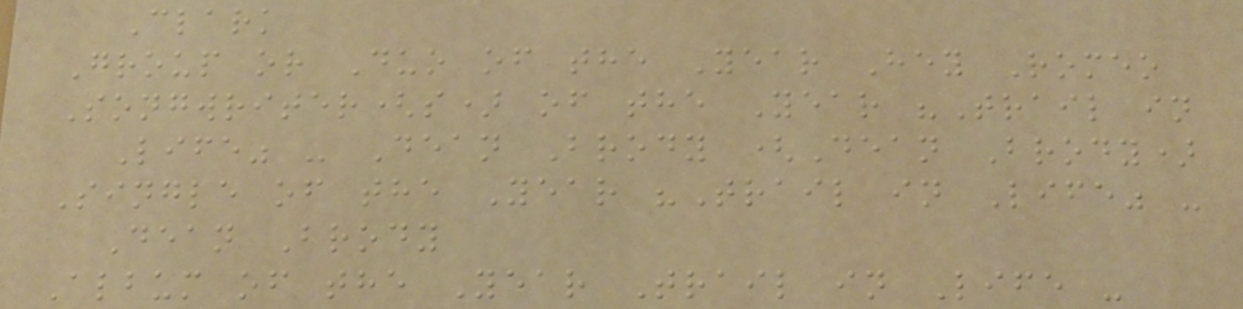Clark
Group or Duo of the Year Hey Romeo
Songwriter(s) of the Year "Trail in
Life" - Dean Brody (Dean Brody)
Single of the Year "Trail in Life" -
Dean Brody
Album of the Year Trail in Life -
